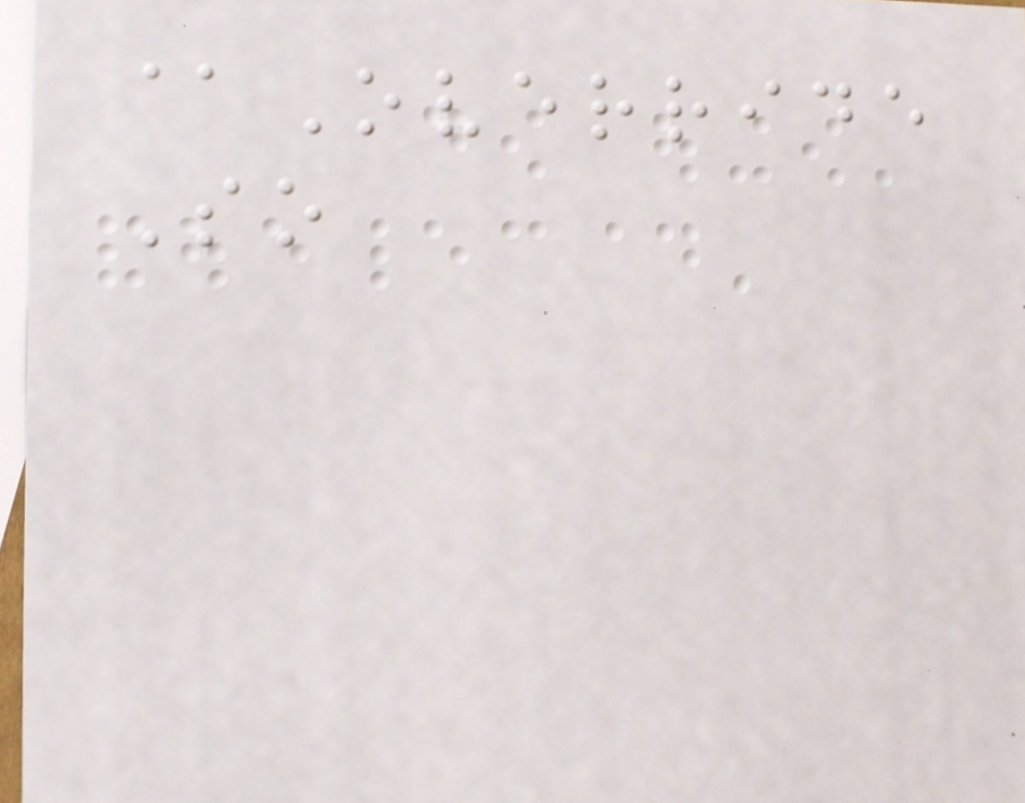@Override
So
